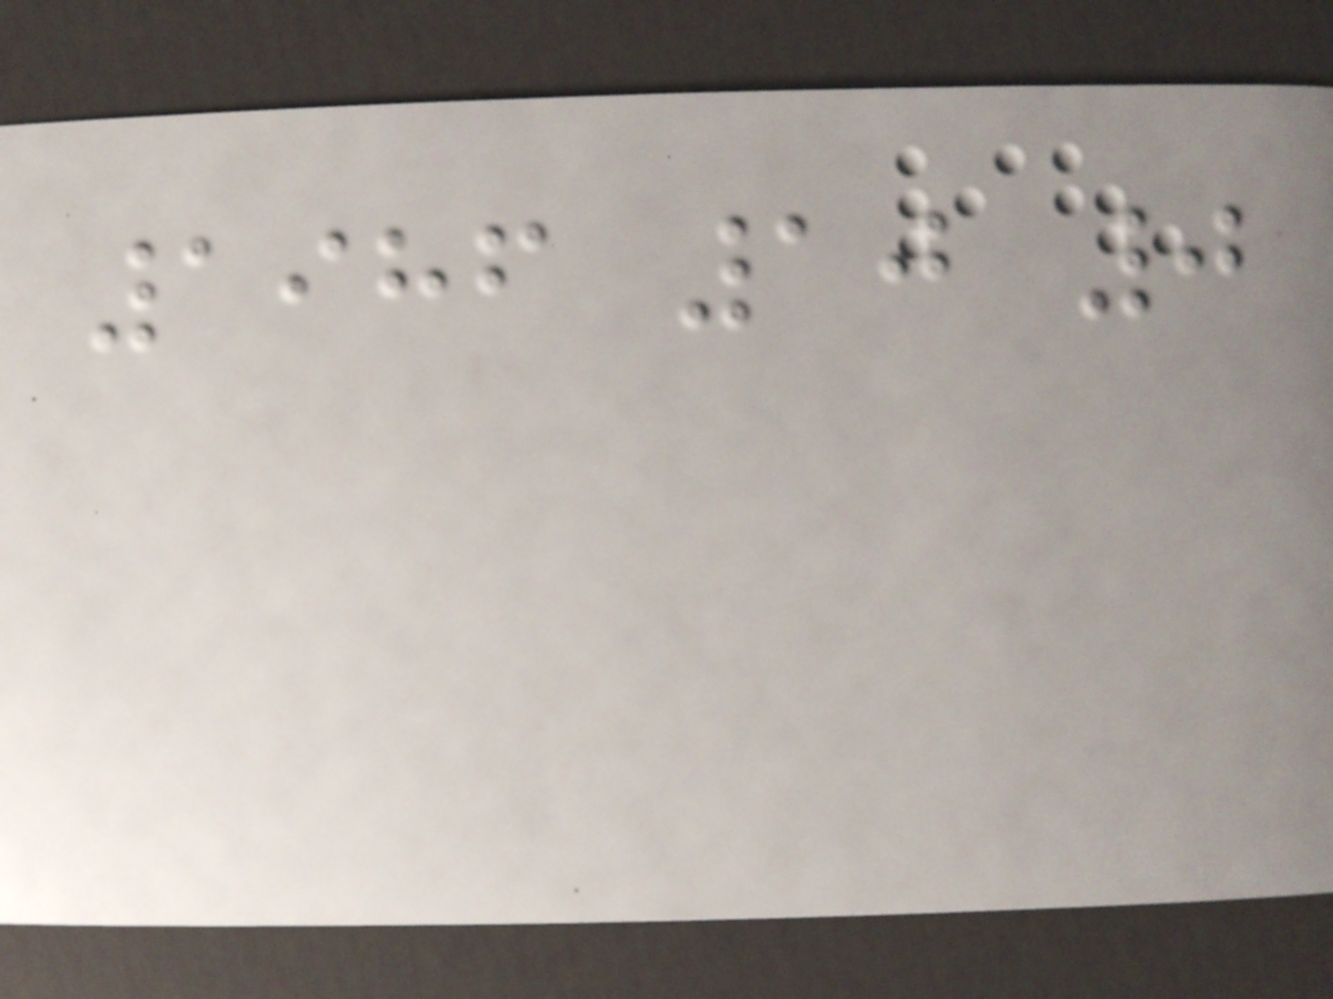1986 10 0
